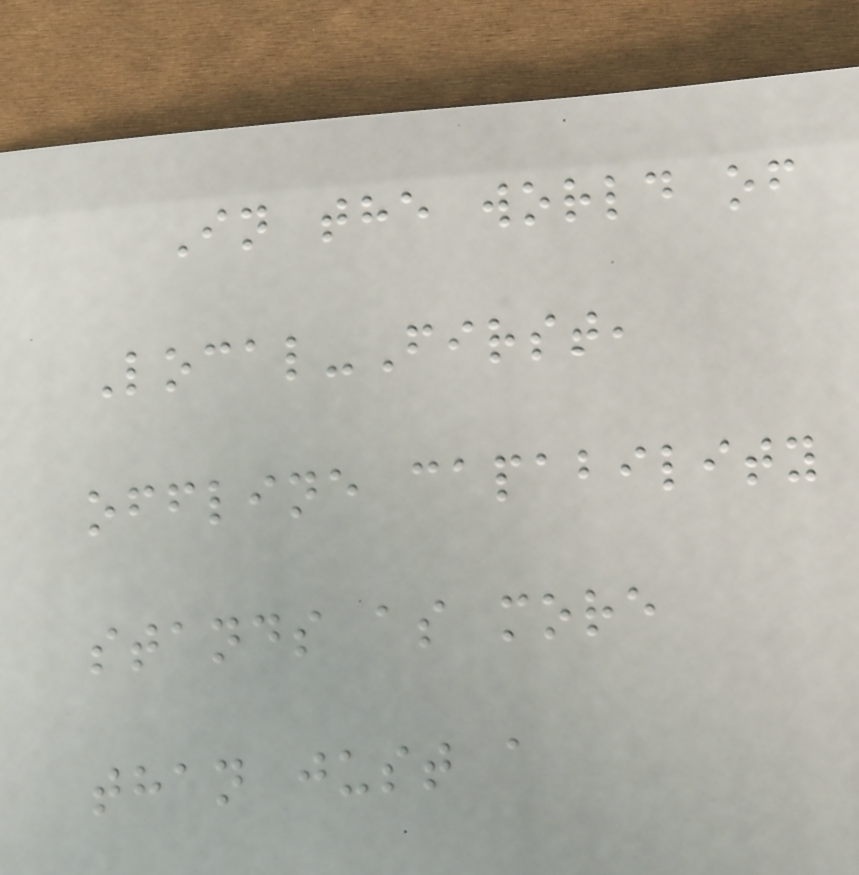In the world of
Local-First,
offline capability
stands as more
than just a
